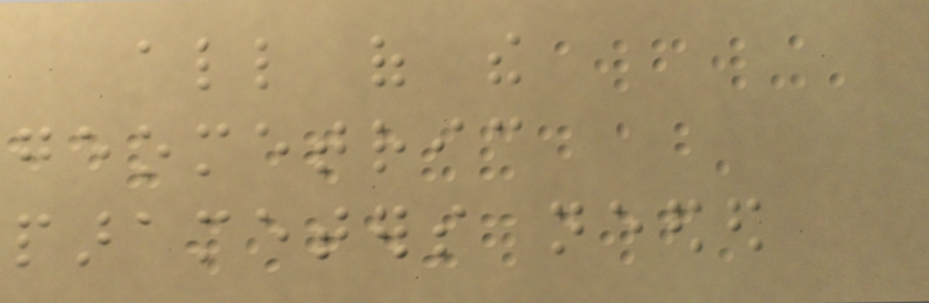all of the
geometric
parameters needed
